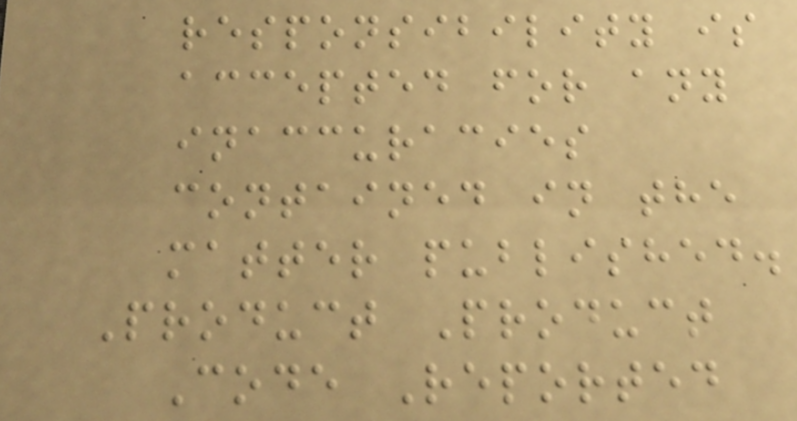responsibility is
accepted for any
inaccuracies
contained in the
matter published.
Product Product
Code Reported
